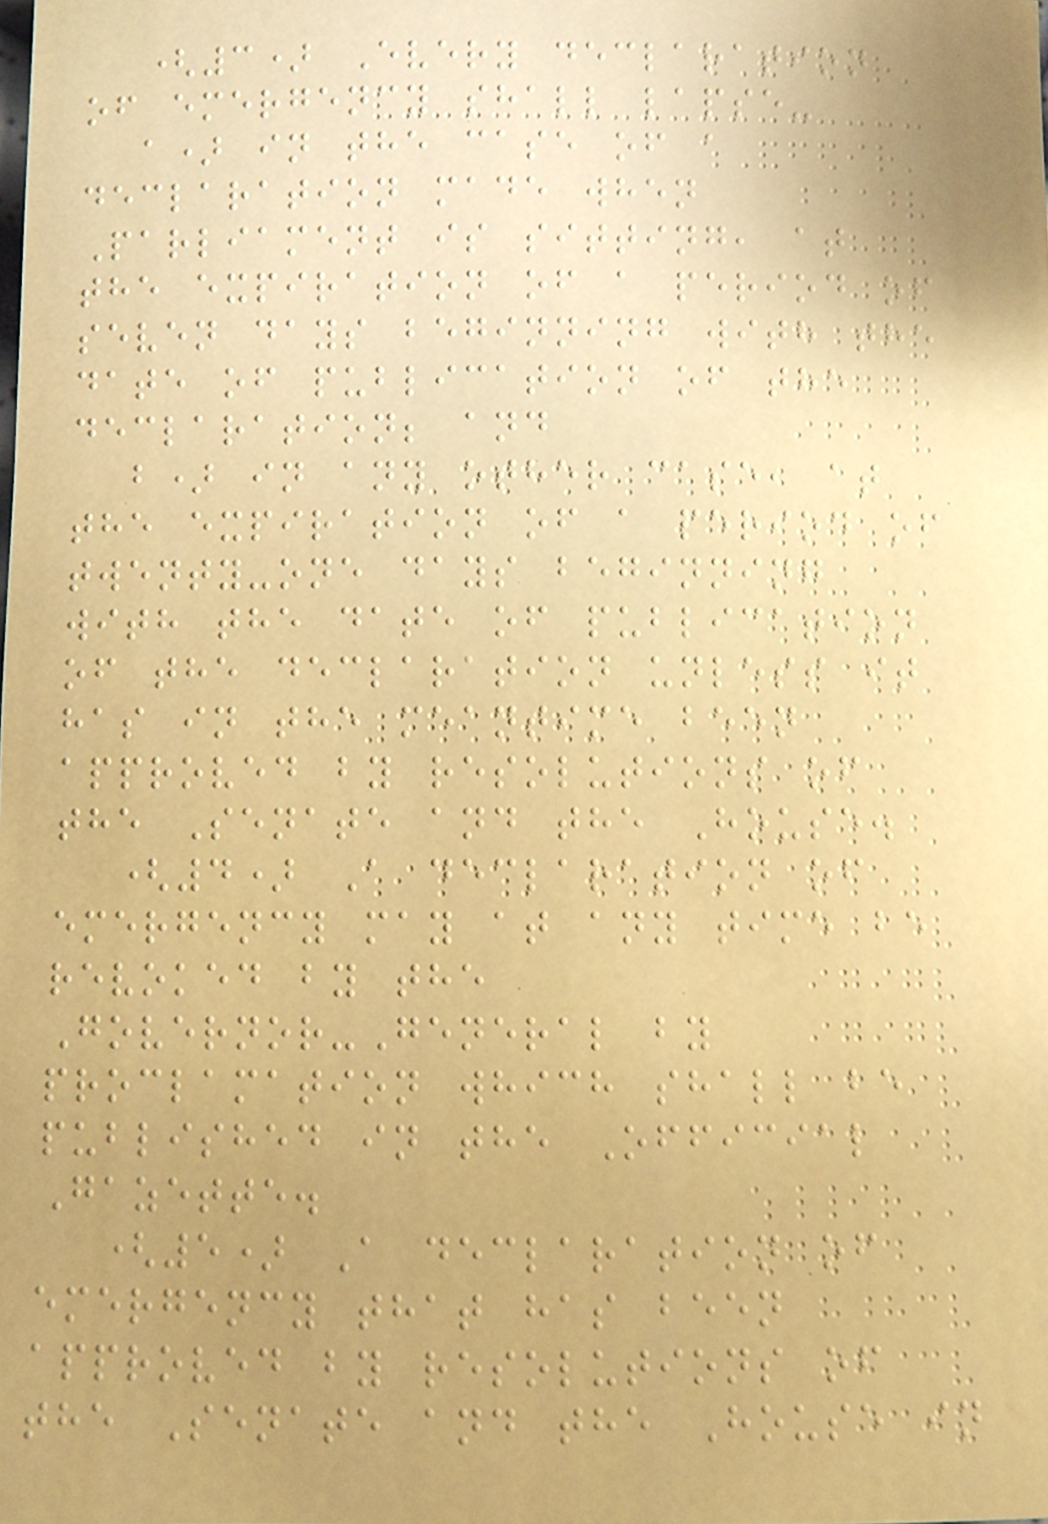(3) Every declaration
of emergency shall lapse-
a) in the case of a
declaration made when
Parliament is sitting, at
the expiration of a period of
seven days beginning with the
date of publication of the
declaration; and
b) in any other case, at
the expiration of a period of
twenty-one days beginning
with the date of publication
of the declaration unless it
has in the meantime been
approved by resolutions of
the Senate and the House.
(4) A declaration of
emergency may at any time be
revoked by the
Governor-General by
proclamation which shall be
published in the Official
Gazette.
(5) A declaration of
emergency that has been
approved by resolutions of
the Senate and the House in
